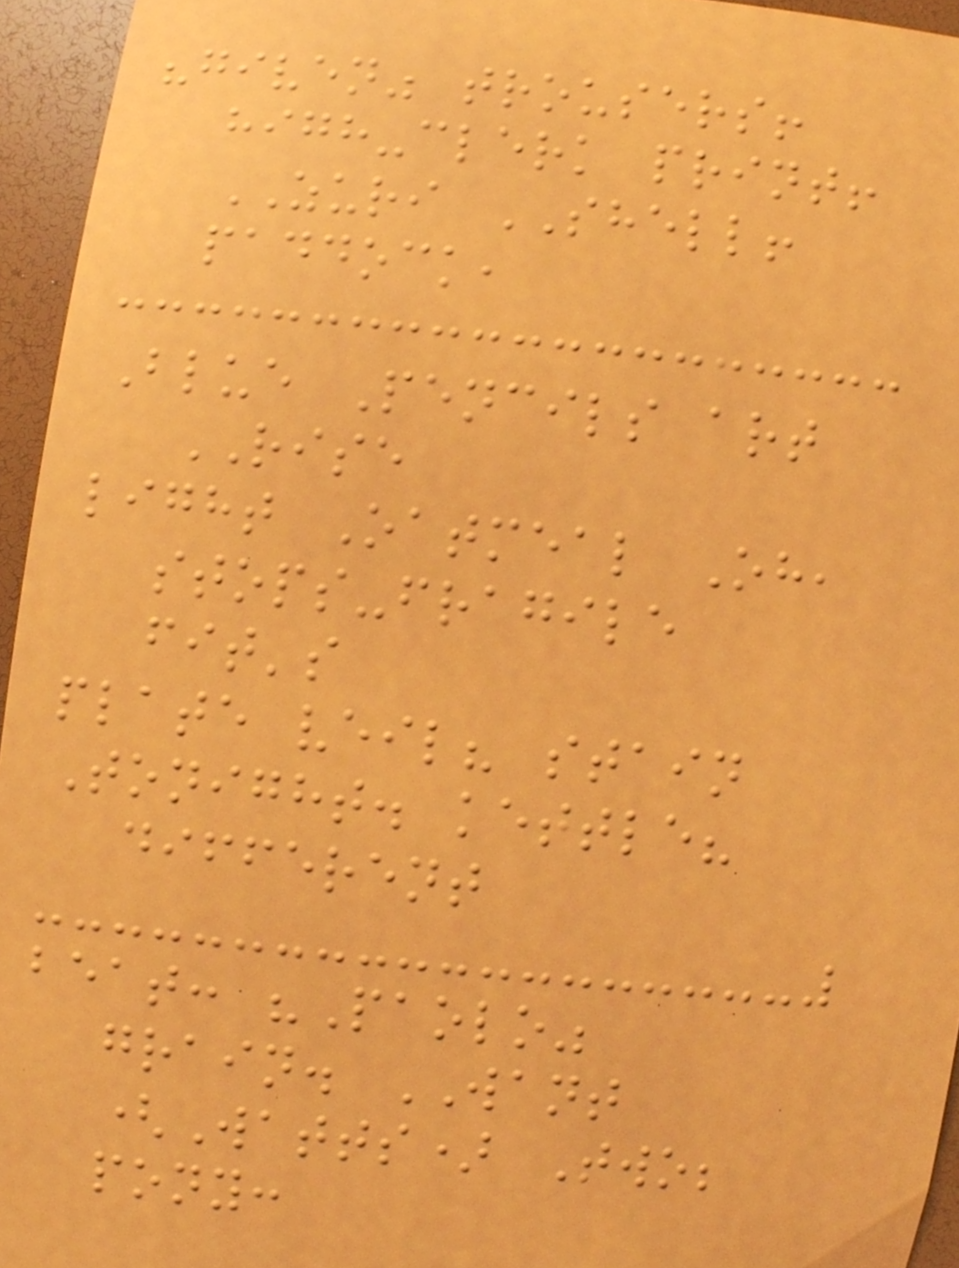"given" trousers!
high-clerk print!
ZURI SHELL!
paddock,
Blue Pencils art
RISE
light Oatmeal Oh,
stops-fragile
fit's
plate veil? stain
Tonight. kettle?
different
beat: "Paolo"
grain. WANT
(Watts) Two;
pony:
